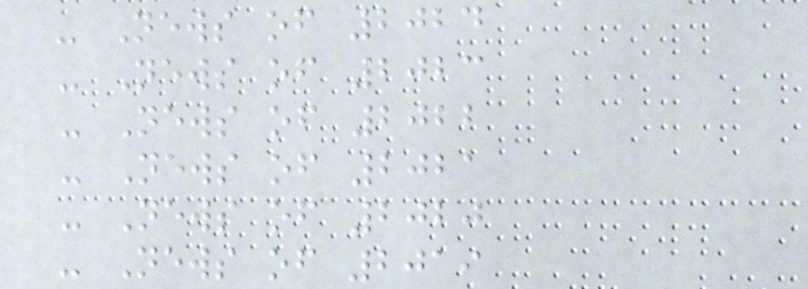- News of 2024
- News of 2023
- News of 2022
- News of 2021
- News of 2020
- News of 2019
